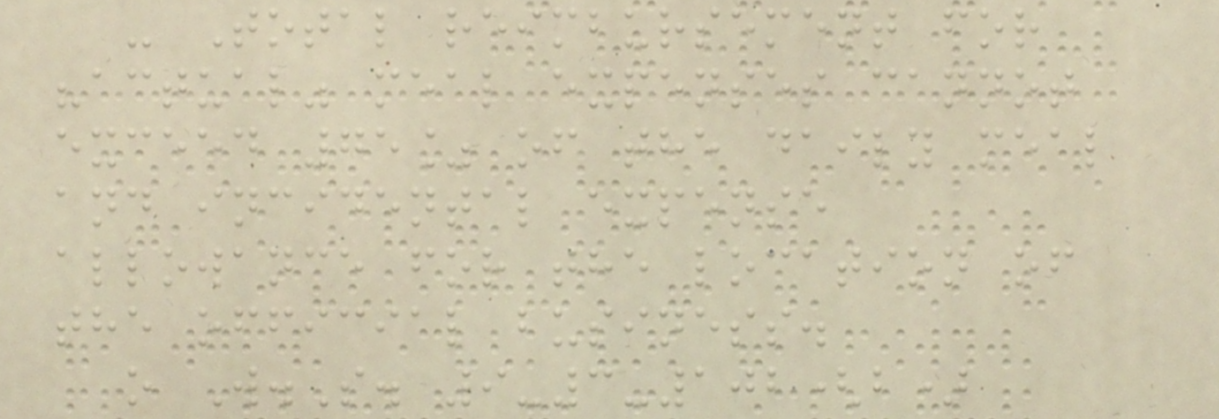- Total reimbursement for
"actual" meal expenses cannot
exceed 75% of the daily meal
and incidental expense
allowance for the location of
the official business.
o W.S. 9-3-102(b)
